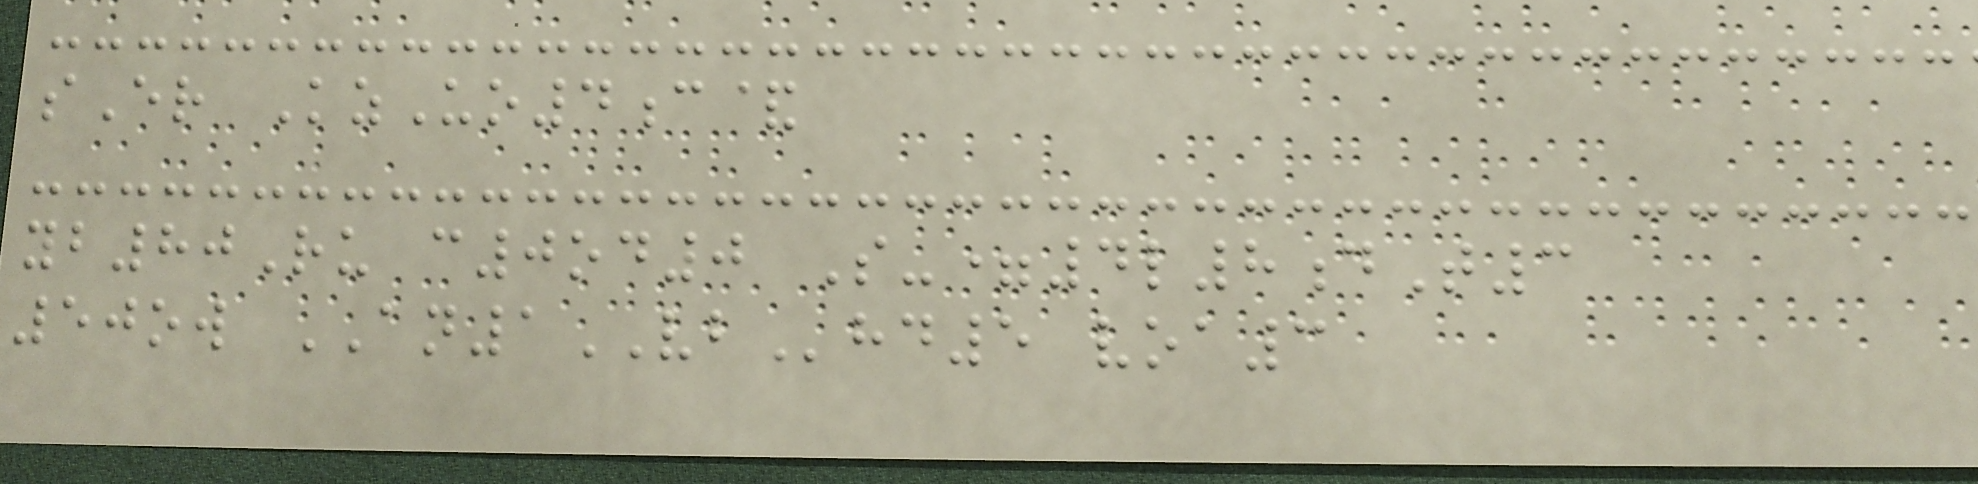sEr KzUo4c&
yb80Ru c0od0 S-=4l8dT3
50ow AN1VBhd5 voa3
